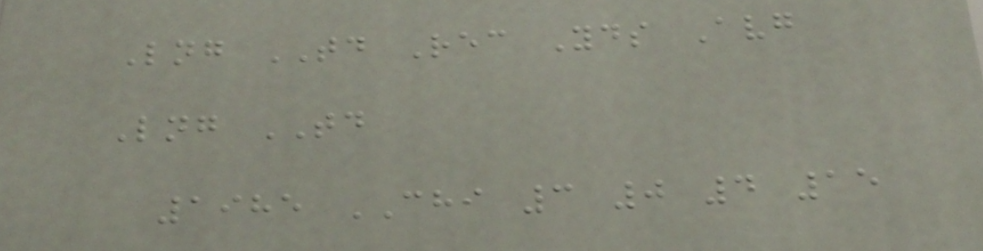Lng TD Rec Yds Avg
Lng TD
1985 CHI 3 0 4 15
